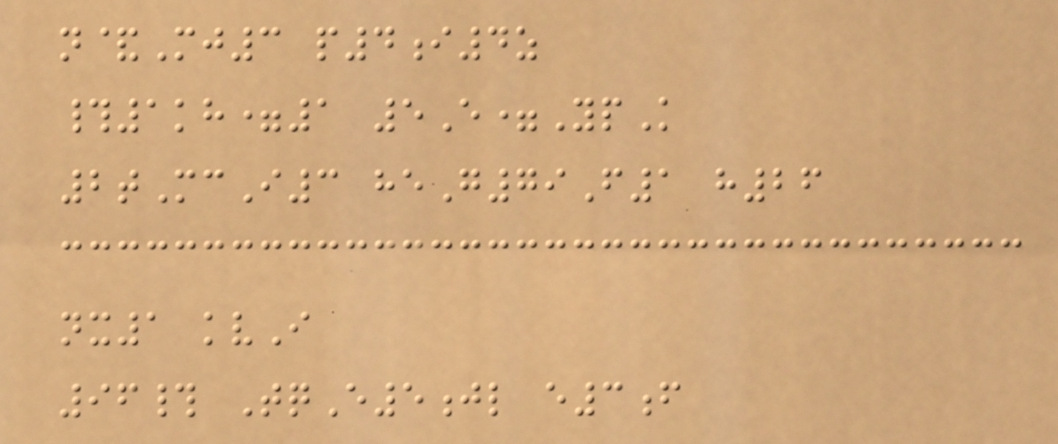n&Mj3 p4i4z
#1kh=1 5E=YpK
2tMcI3 heG79F1 h26
nx1 kvI
96# TqE5jl e3f
